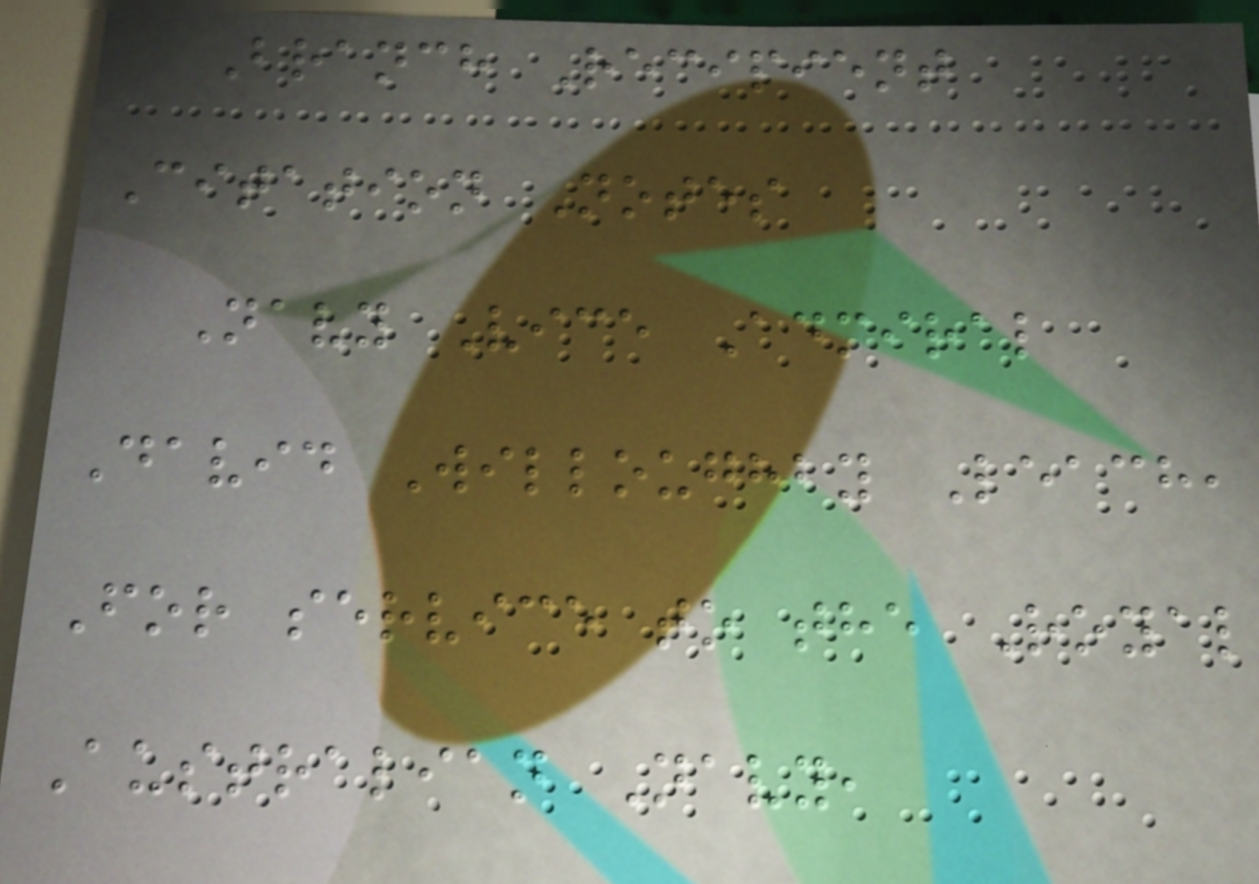Branch Recipient
Citation Notes
Navy Vice Admiral
David Willoughby Leach,
For service to the Royal
Australian Navy,
